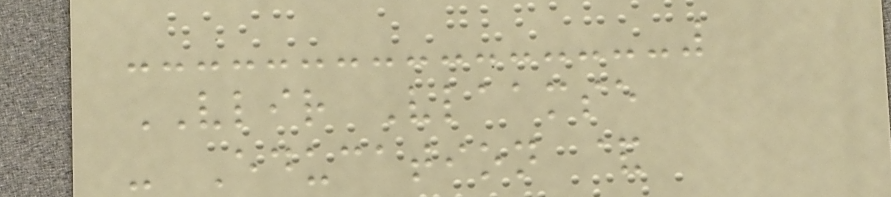VLIR Vlaamse
- Education &
